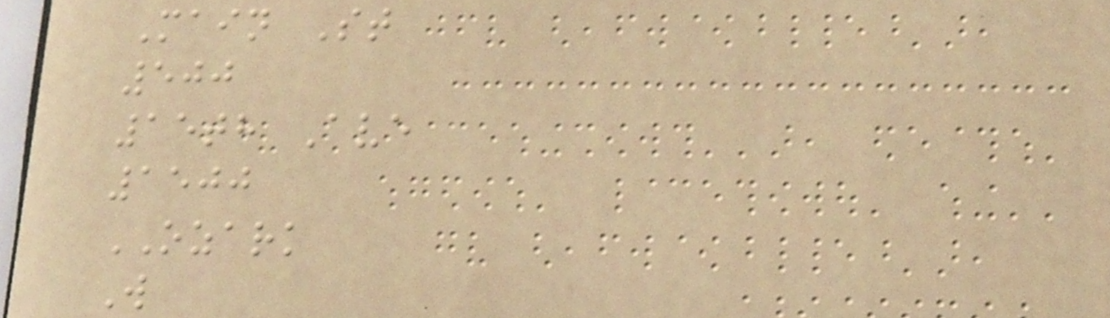Main St
500
15th Ave
1500
OZARK
W
